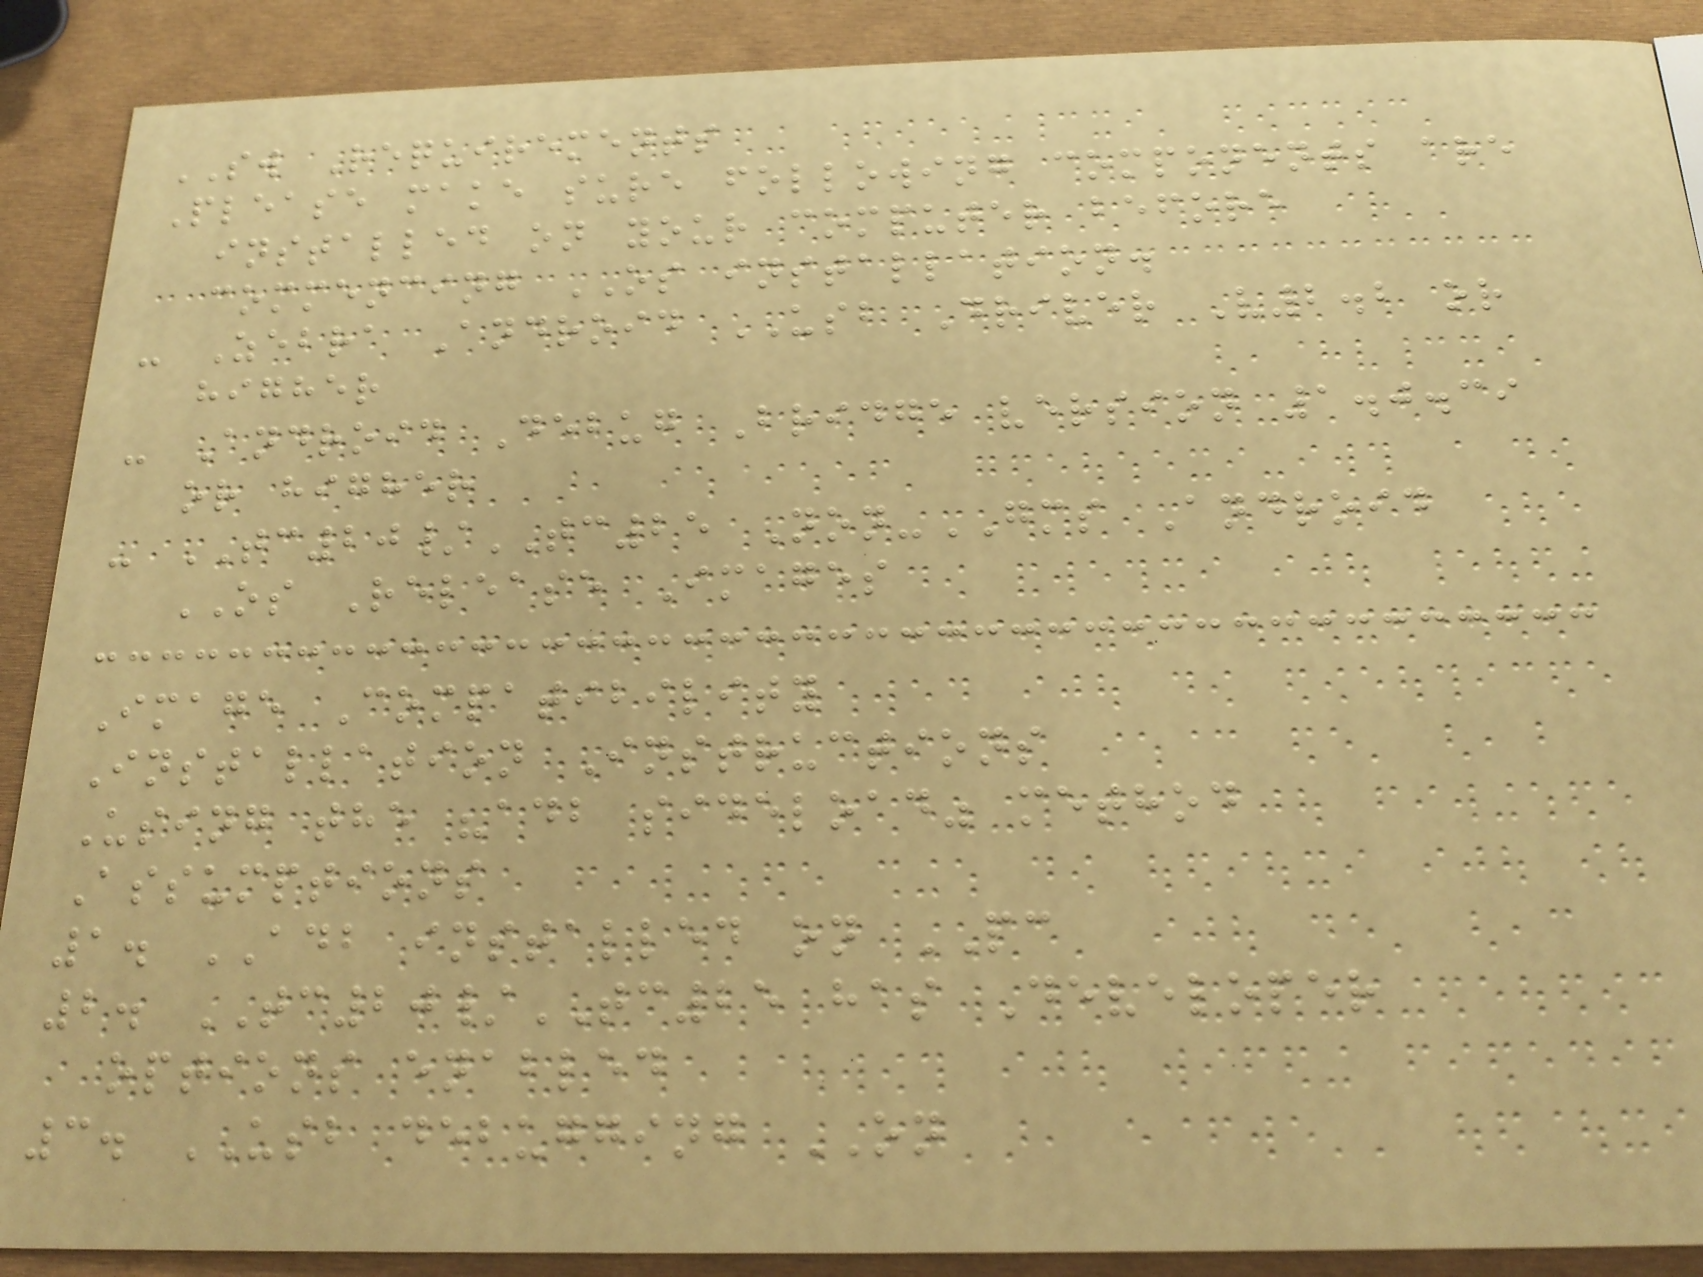SW Requirements
Please make sure following components are
installed on your computer before
commencing OS installation.
- Zebra Android USB Driver V2.2 or
higher
- Android Debug Bridge version 1.0.39
or higher
- TC20/TC25 Non-GMS Android
OS Release Images
Image Compatibility
Installation Instructions
Using the "adb sideload" method
Assumptions
1. ADB installed on PC
2. TC20/TC25 has Developer
options enabled
3. USB debugging ON
